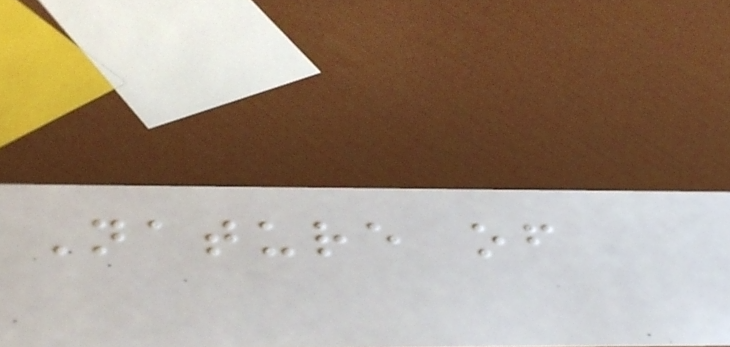Nature of
